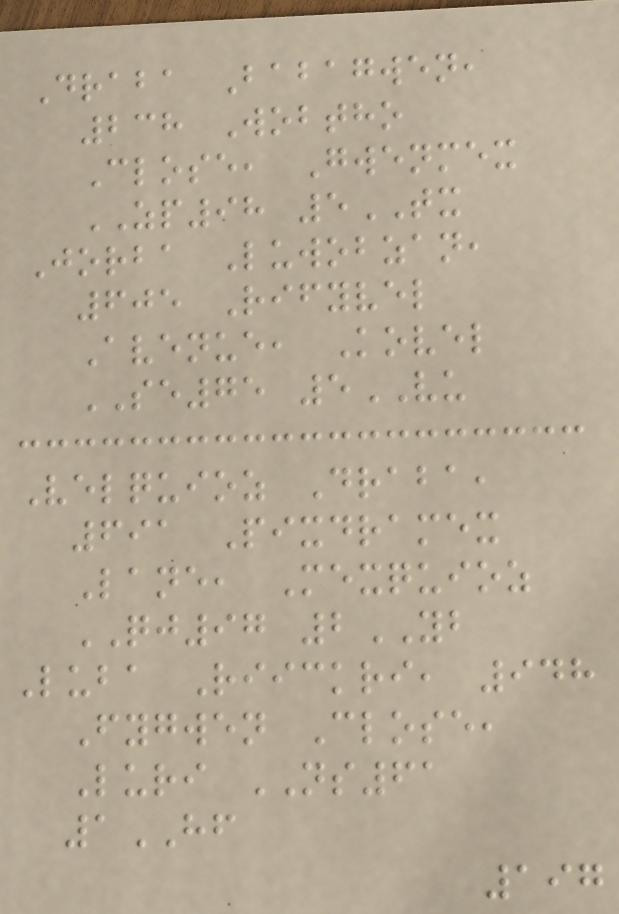Draba Babagwen,
238 Wobtho
Close, Gwenmex
ZP98 5TX
Jorba Luwobzan,
605 Rifyvel
Avenue, Kovel
SE75 5VU
Velquioz Draba,
691 Pixdramex
Lane, Mexquioz
QJ97 2YB
Luba Riickri, 948
Fygwen Close,
Luri NS61
1HF
197
